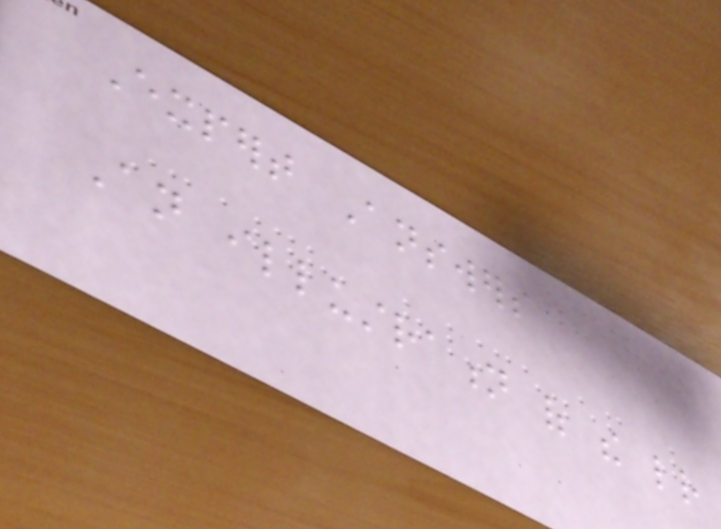Expert Answers
An illustration of the letter
